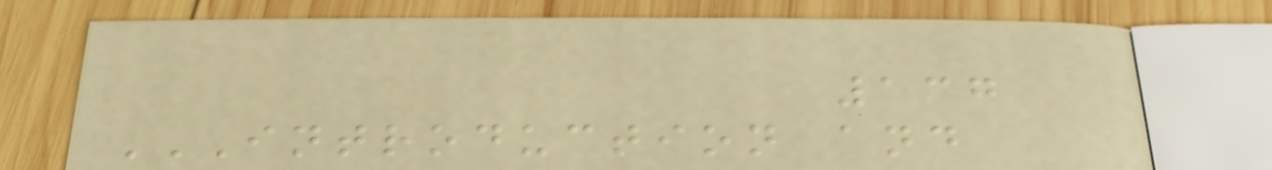137
INTRODUCTION AND
